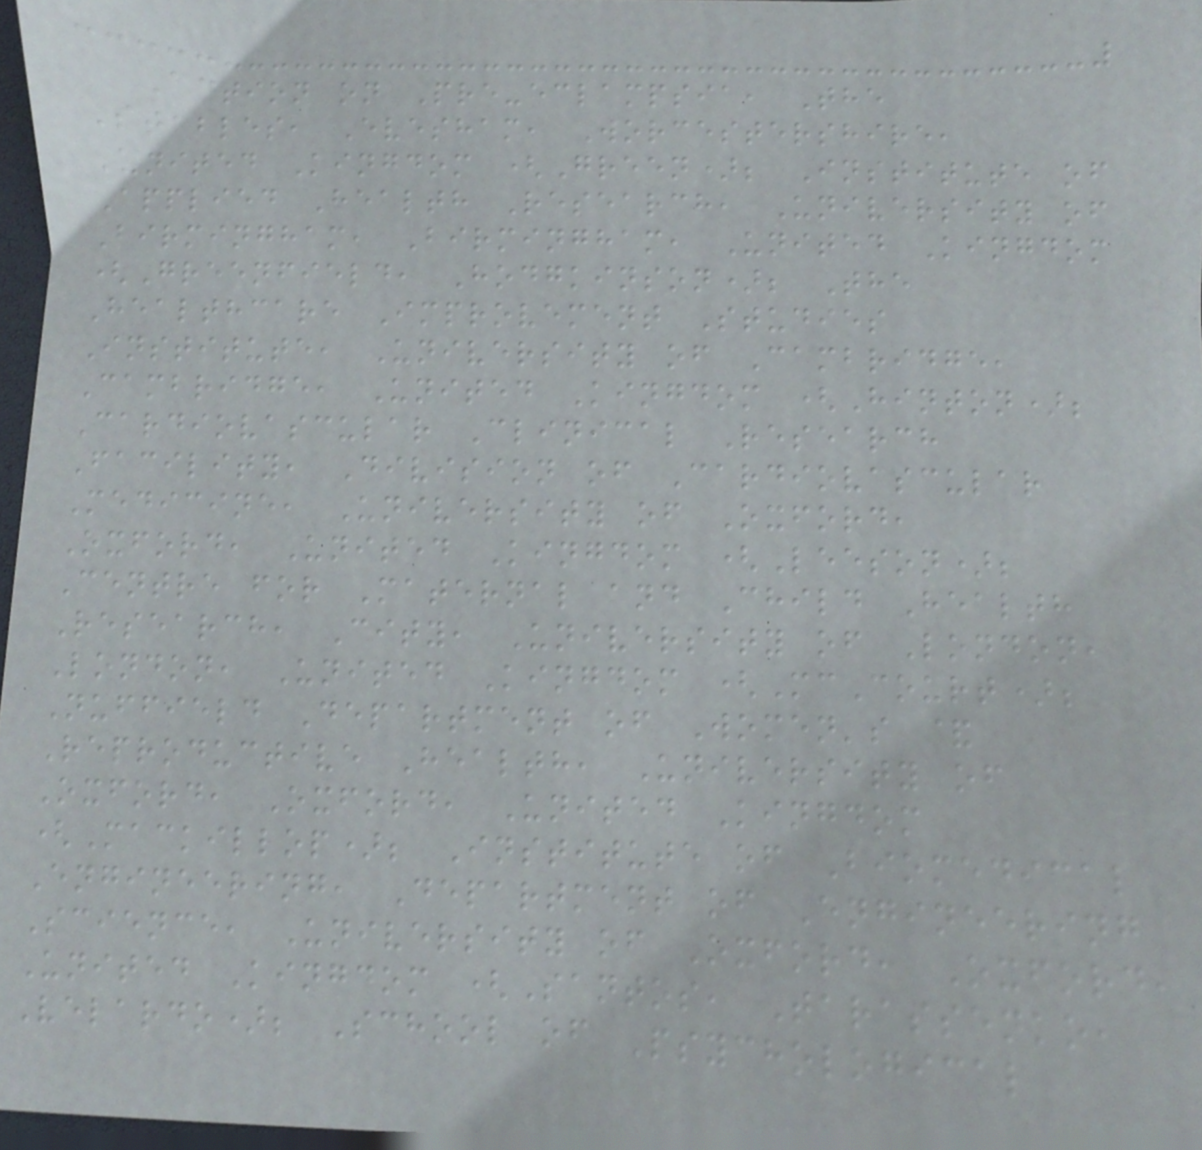Action on Pre-eclampsia, The
Stables, Evesham, Worcestershire,
United Kingdom (Green); Institute of
Applied Health Research, University of
Birmingham, Birmingham, United Kingdom
(Greenfield, Hodgkinson); The
Healthcare Improvement Studies
Institute, University of Cambridge,
Cambridge, United Kingdom (Hinton);
Cardiovascular Clinical Research
Facility, Division of Cardiovascular
Medicine, University of Oxford,
Oxford, United Kingdom (Leeson);
Centre for Maternal and Child Health
Research, City, University of London,
London, United Kingdom (McCourt);
Nuffield Department of Women's &
Reproductive Health, University of
Oxford, Oxford, United Kingdom
(Mackillop); Institute of Biomedical
Engineering, Department of Engineering
Science, University of Oxford, Oxford,
United Kingdom (Santos, Tarassenko,
Velardo); School of Psychological
